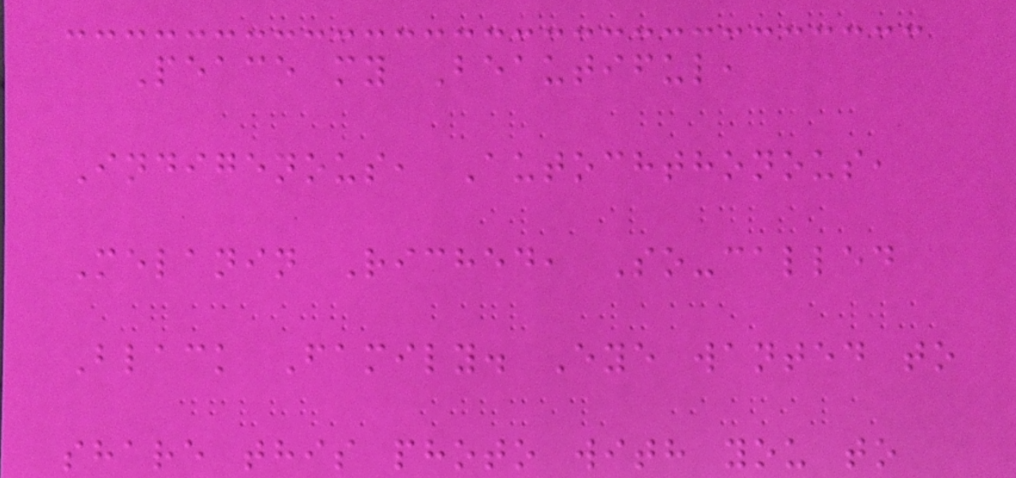Peace my Beautiful,
Indigenous, Autochthonous,
Melanin Riched, So-called
Black Family. Eye wanted to
share this photo with you to
